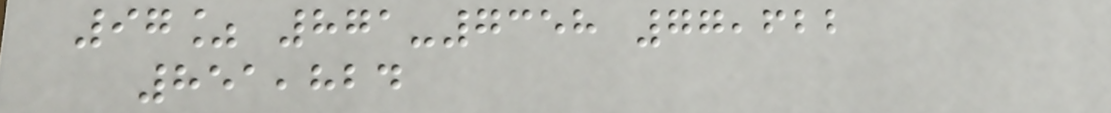97% 871-7358 77,622
851,824
